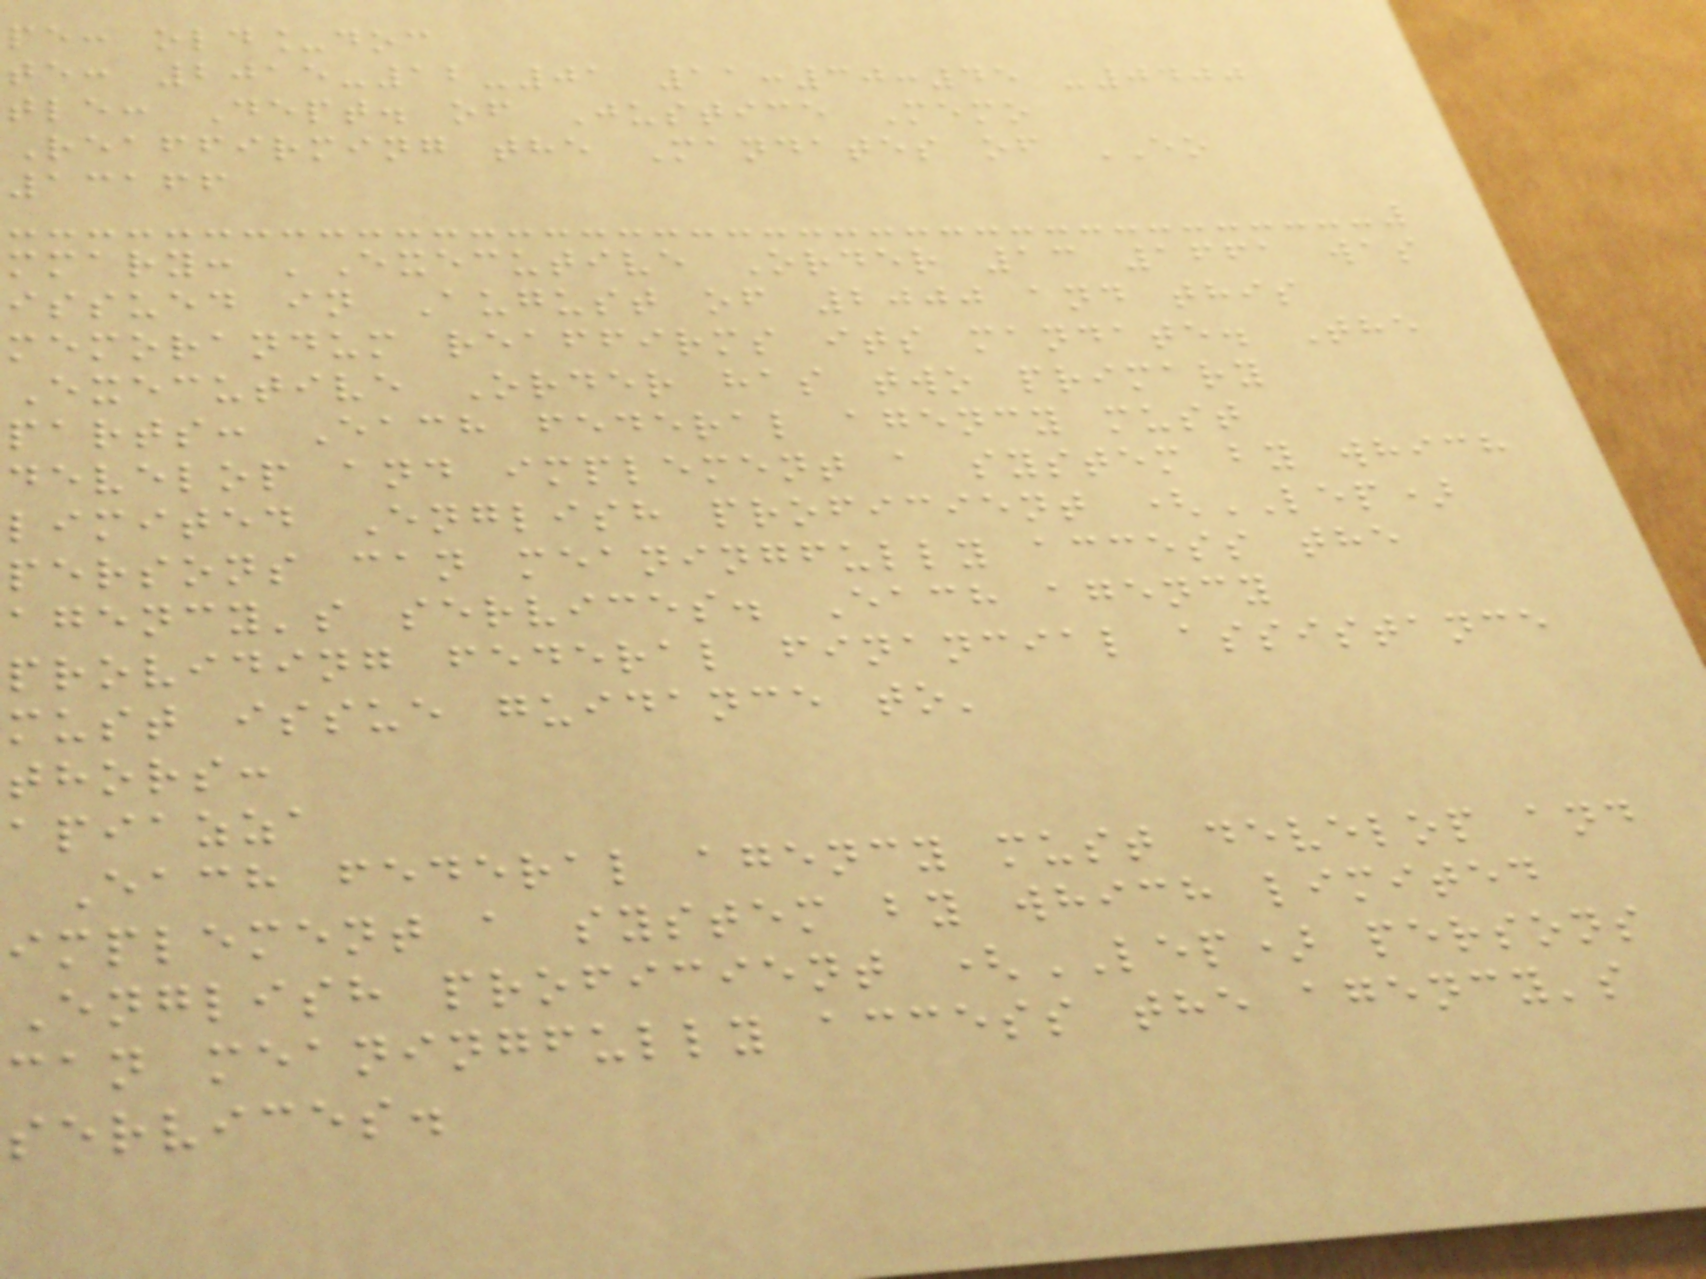pe: old_doc
te: 2015-12-01 11:30:45 -0400
tle: Dept. of Justice Memo
Reaffirming the Mandates of EO
13166
mmary: 'Executive Order 13 1661 was
issued in August of 2000 and this
memorandum reaffirms its mandate. The
Executive Order has two primary
parts: Each federal agency must
develop and implement a system by which
limited English proficient (LEP)
persons can meaningfully access the
agency's services. Each agency
providing federal financial assistance
must issue guidance to'
thors:
apiazza
Each federal agency must develop and
implement a system by which limited
English proficient (LEP) persons
can meaningfully access the agency's
services.
